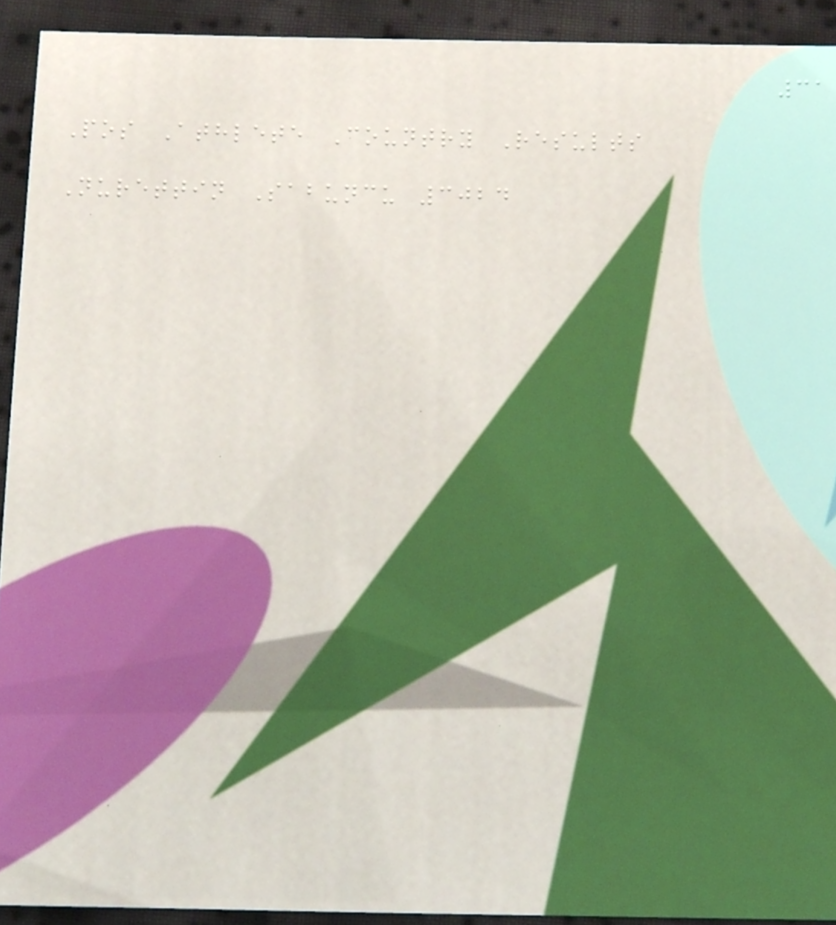31
Pos Athlete Country Results
Nurettin Sabuncu 3024
